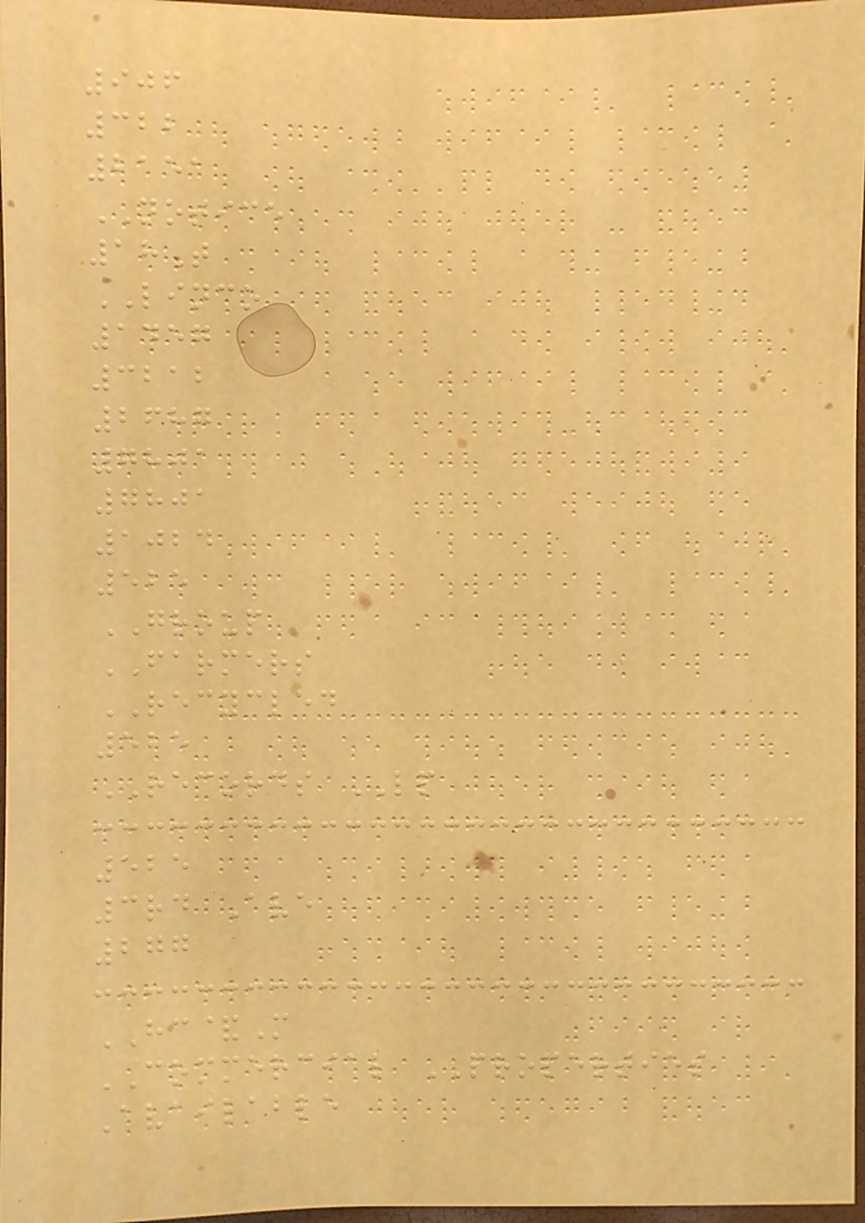906
322
2151
NOTICE
18T
LINCO
1457
3212
2687
7801
7801
1024
525
GROUP
FARMERS
RECYCLED
525
RECORDS LP
525
3rd Ave
277
HC&M
COMMERCIAL PROPERTIES
Available
